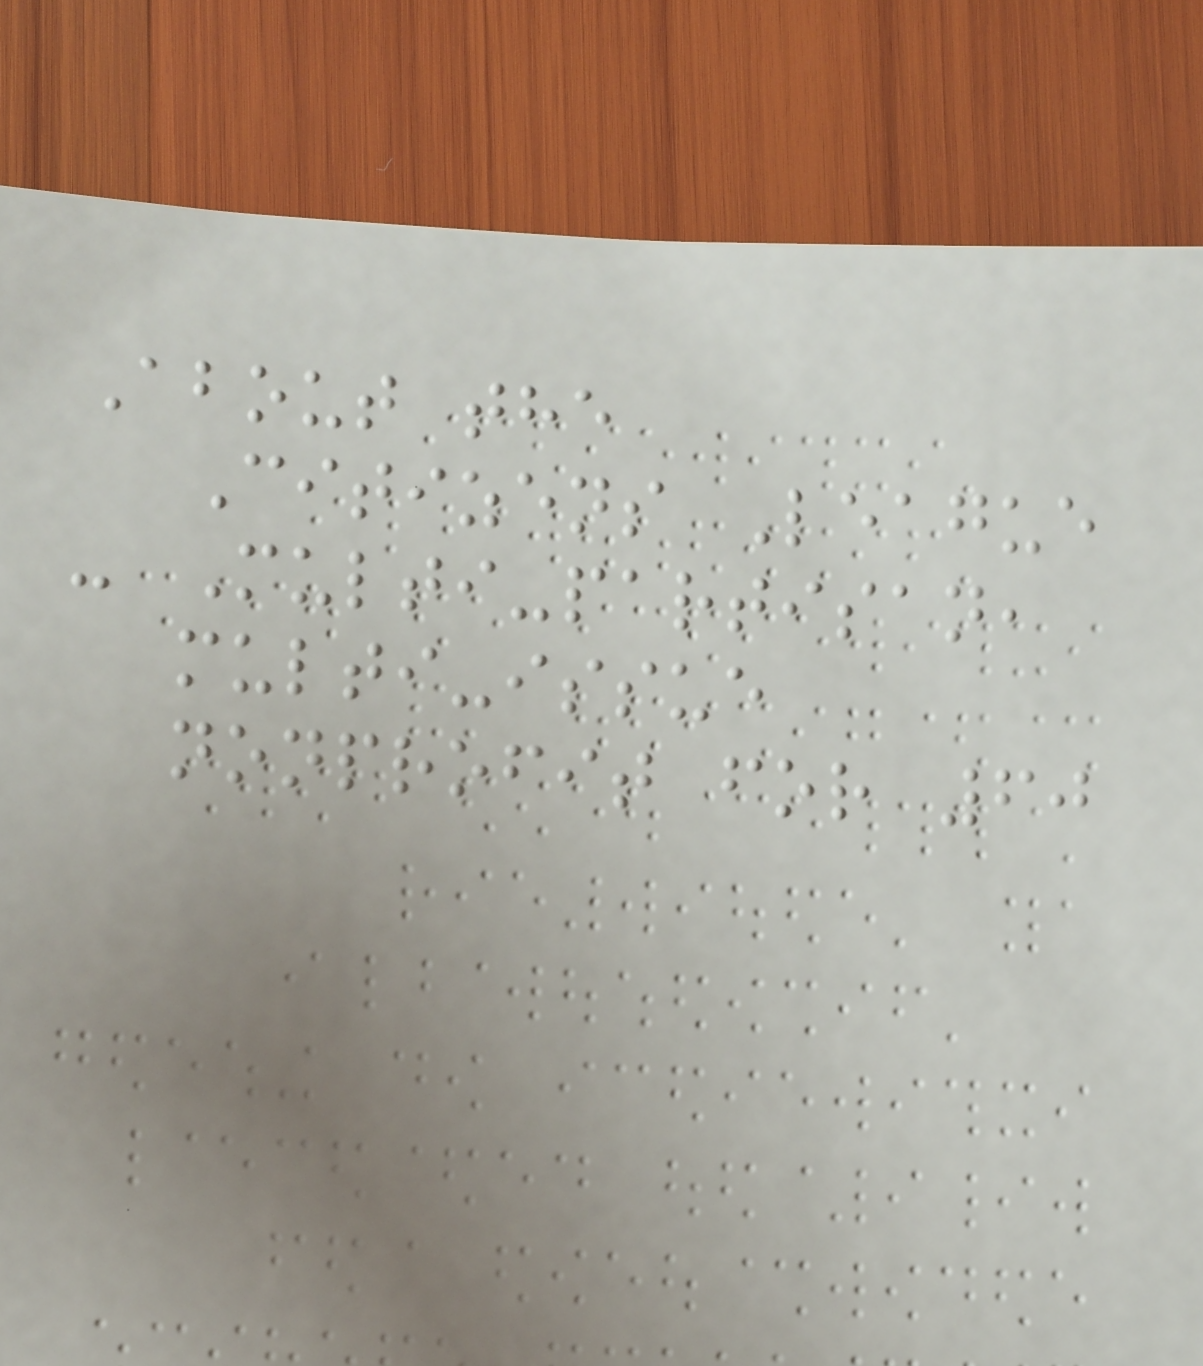About the
Citizens League
- Multi-partisan,
multi-issue
nonprofit for 60
